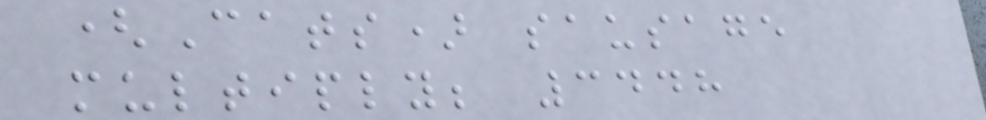(Cats) sausage
multiply; 3448
